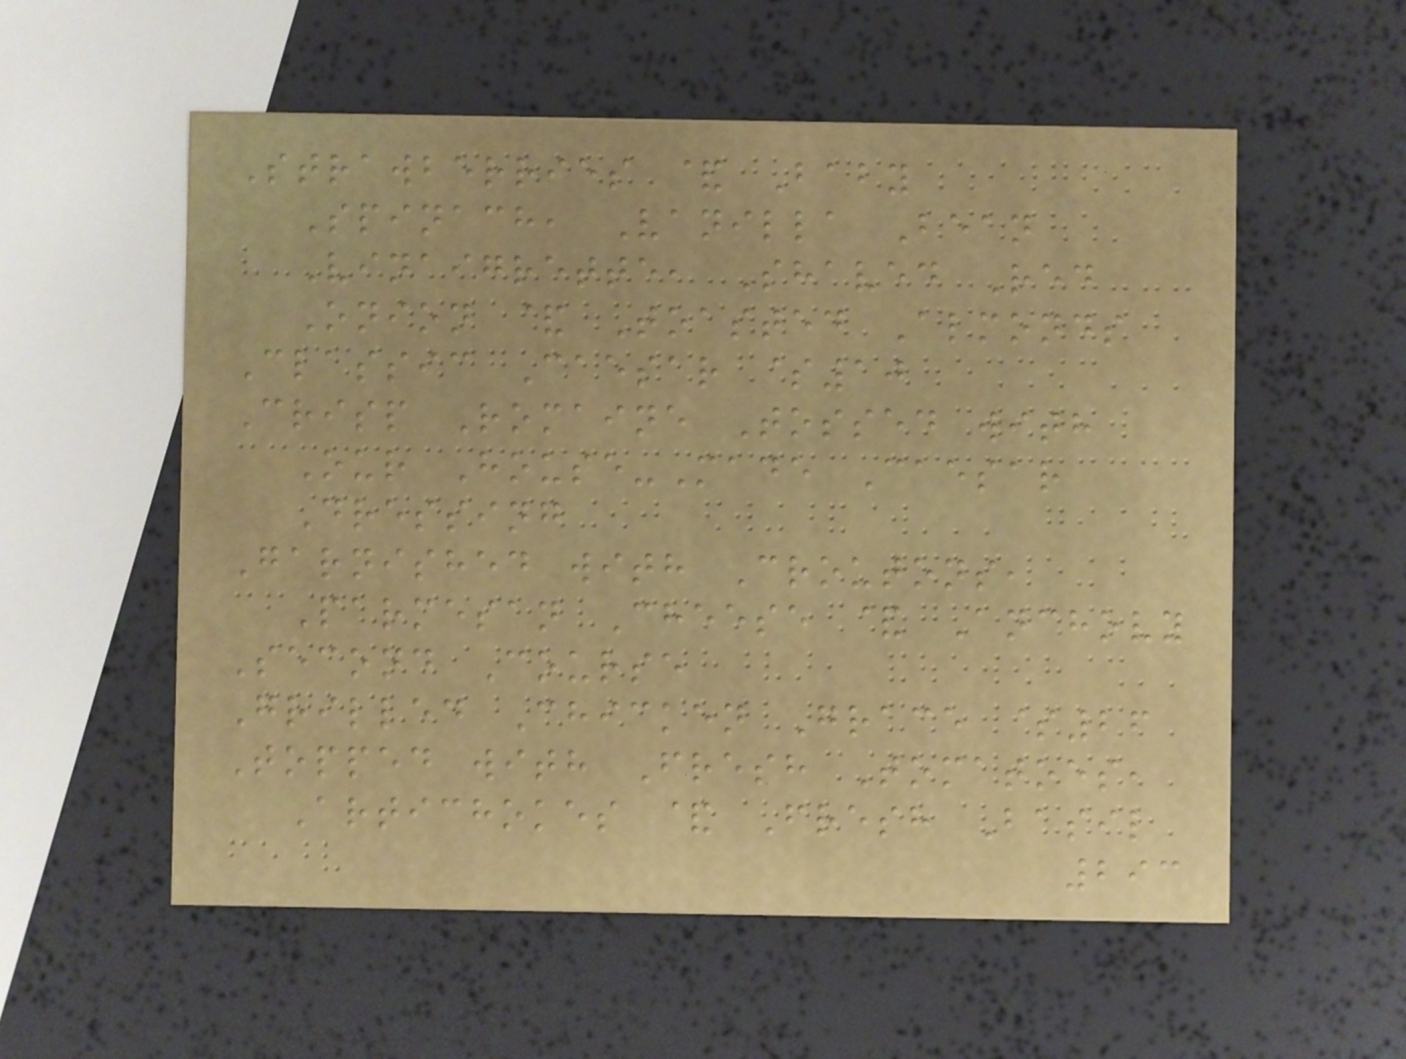Strawberries & Baby
Spinach, Vanilla Bean
Vinaigrette, Shaved Red
Onion & Toasted Almonds
Classic Caesar $10
Crisp Romaine Tossed with
Our House-Made Caesar
Dressing
Garnished with Croutons,
Parmesan Cheese & Anchovy
Second Course
Grilled Chicken Grace $26
Topped with Fresh Tomatoes,
Artichokes & Fresh Basil
293
